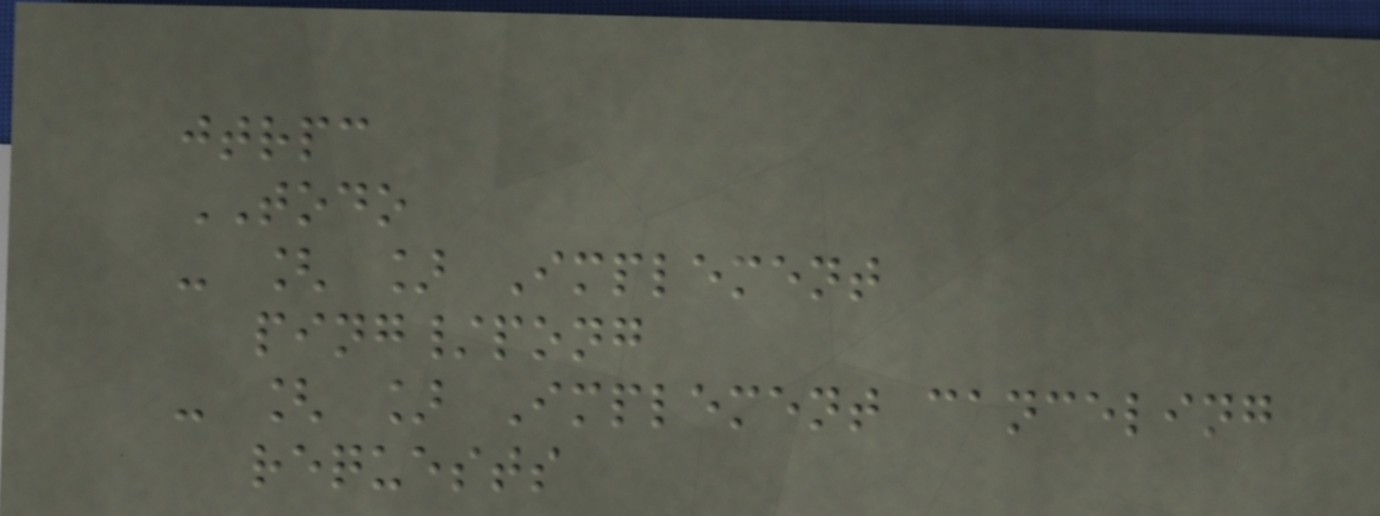jtrpc
TODO
- [ ] Implement
ping/pong
- [ ] Implement canceling
requests
